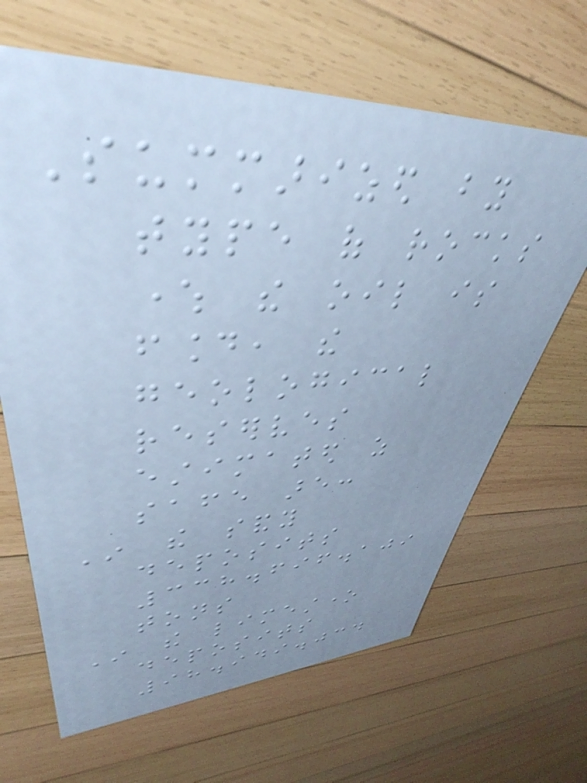Summarized by
type of rocks
where the oil is
found, the
geological
reserves
estimated as
safe are:
In the sandy
deposits
338.696.109
tons
In the limestone
deposits
98.949.034
